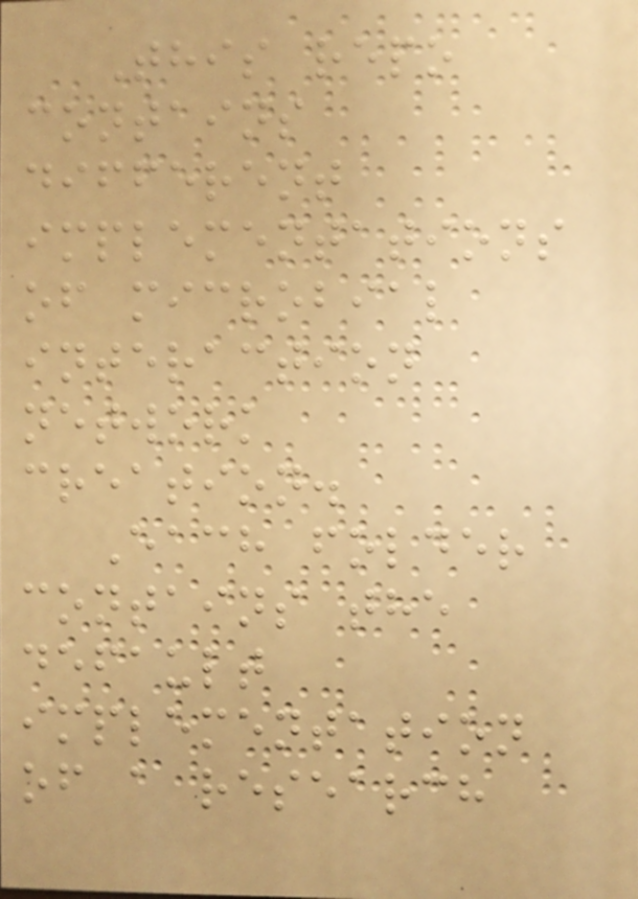This repo
contains
different
implementations
of microbial
interaction
network
creation.
Each folder
contains the
default
implementation
of a research
